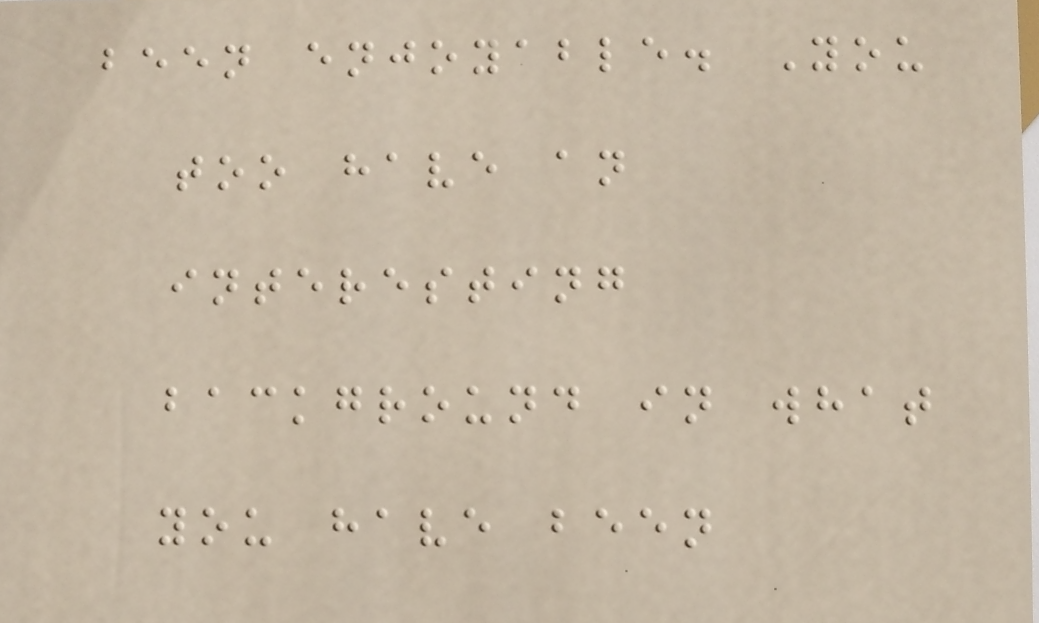been enjoyable. You
too have an
interesting
background in what
you have been
